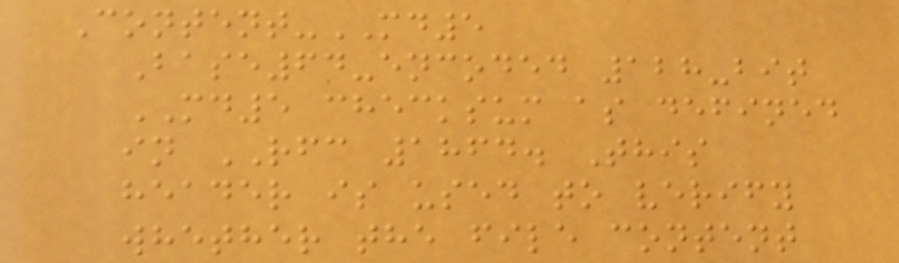Content-MD5
Base64-encoded 128-bit
MD5 checksum as defined
in RFC 1864. This
header is used to verify
whether the file content
